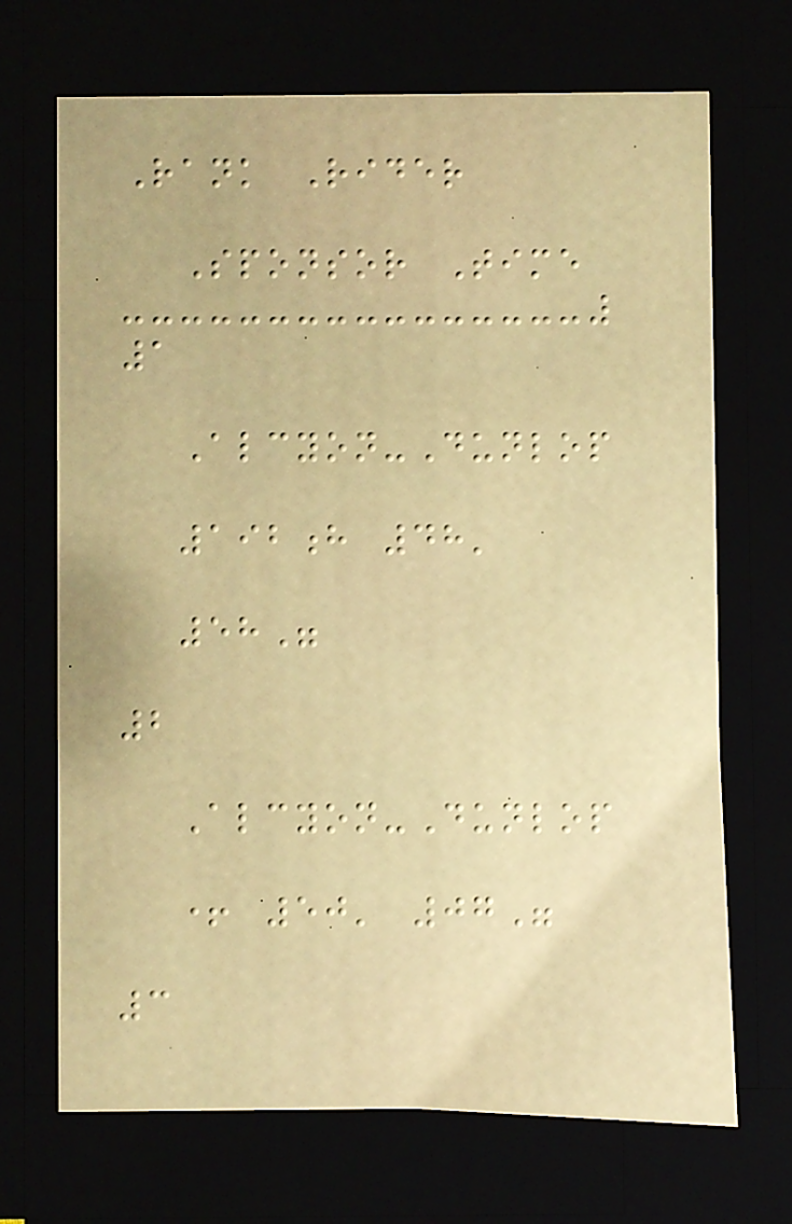Rank Rider
Sponsor Time
1
Alcyon-Dunlop
192h 48'
58"
2
Alcyon-Dunlop
+ 50' 07"
3
